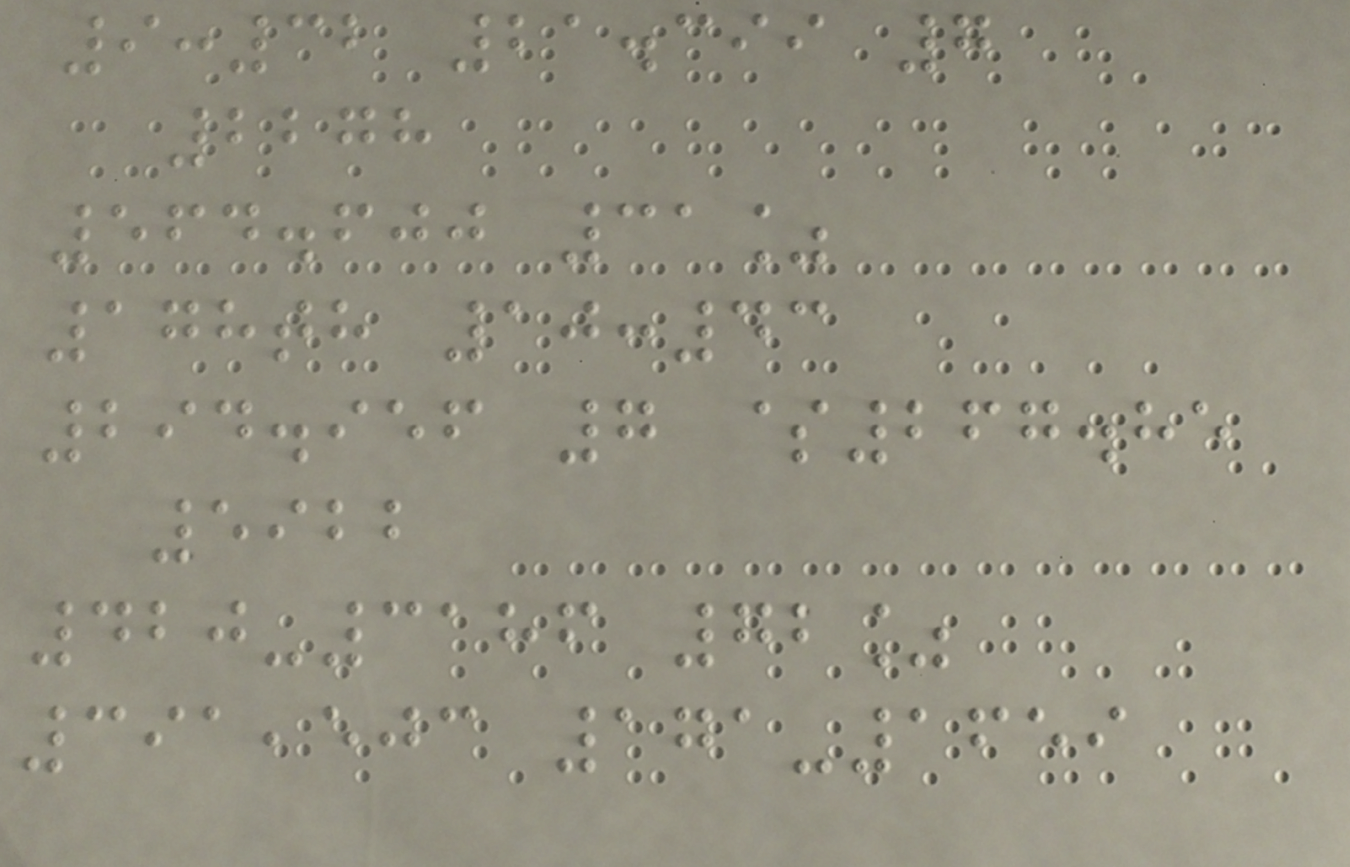9:32 21.399 7
2278
564.600 31%
178th 10:43
294.956 7 $267.85
5922
420-3186 72%
391,503 171-1659
